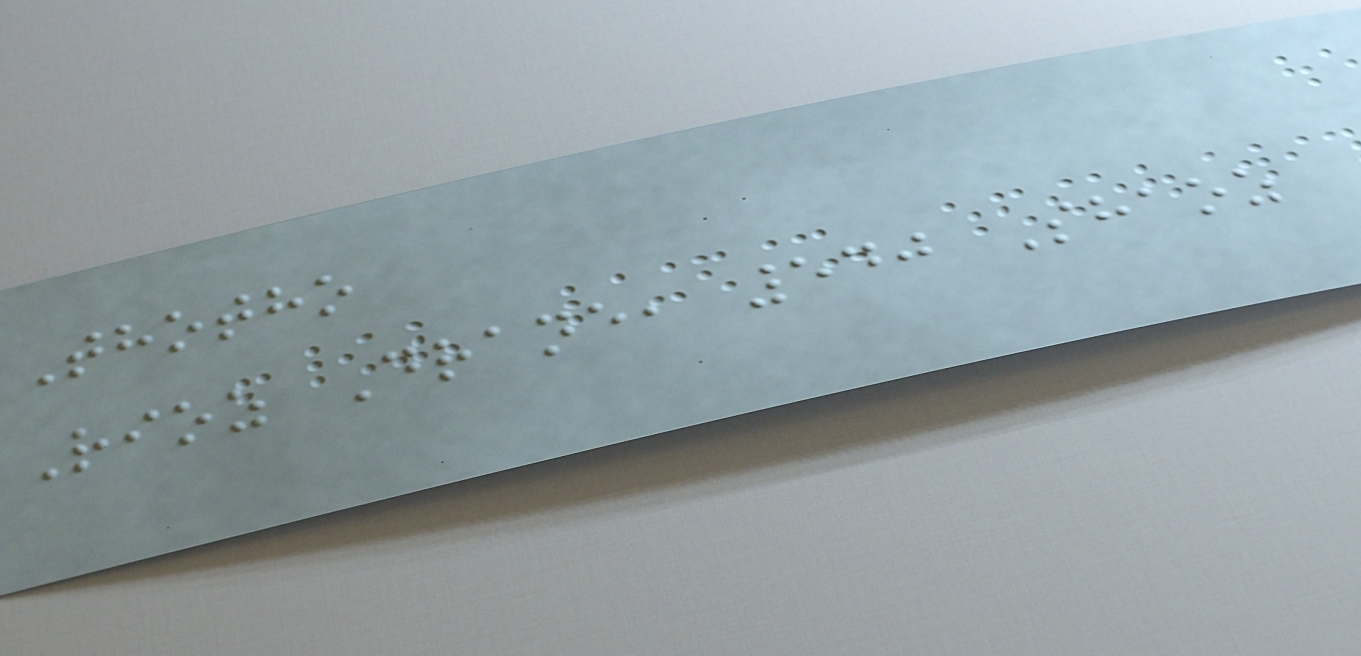Thotho
Rioz Drane, 540 Shaoz
